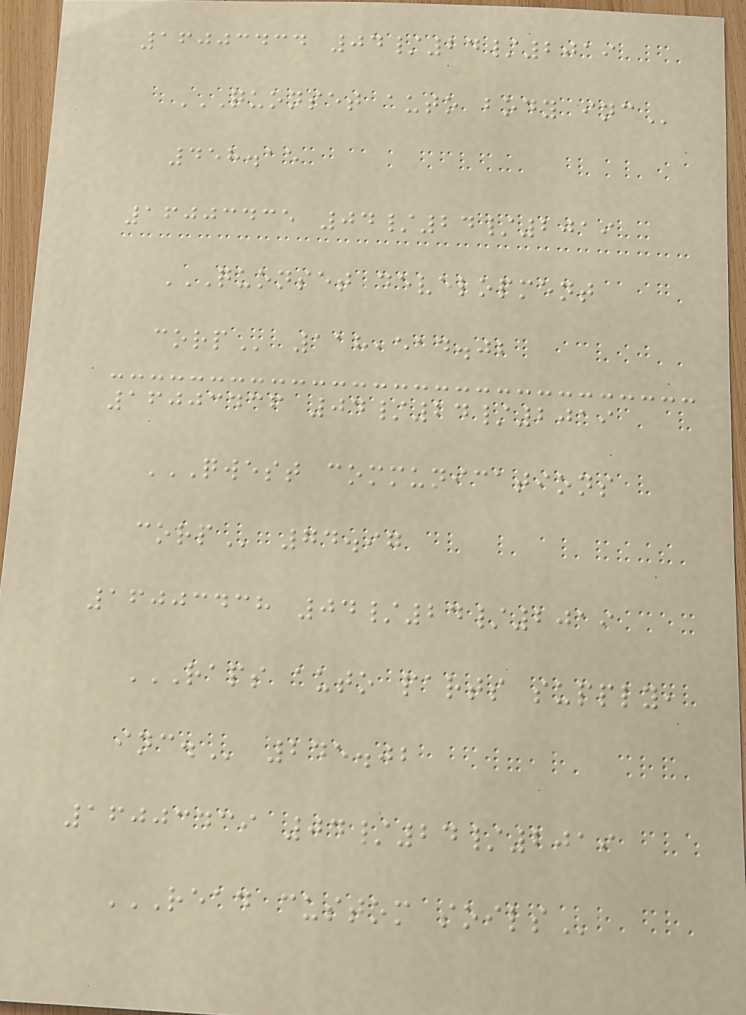16003434 04/24/2019
QUONSET AUTO BODY INC
458.15
16003435 04/24/2019
QUONSET DEVELOPMENT
CORP 118,514.02
16003436 04/24/2019
QWEST COMMUNICATIONS
CORP 74.97
16003438 04/24/2019
RAPS AUTO PARTS SUPPLY,
INC. 245.02
16003439 04/24/2019
READ CUSTOM SOILS
